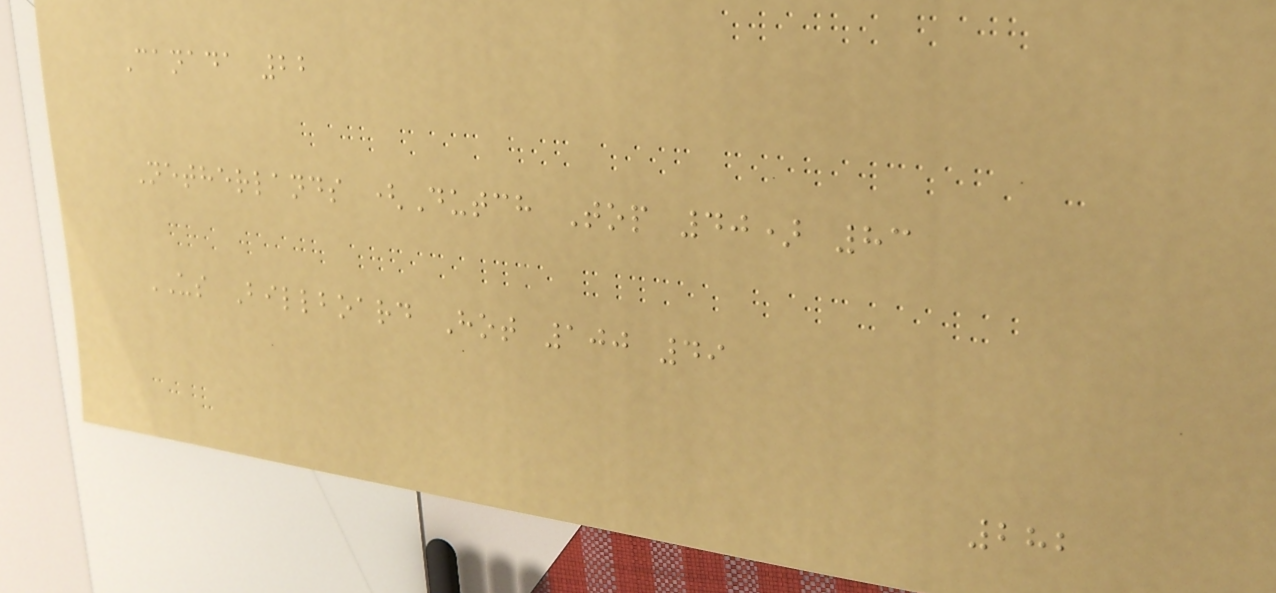Canada 22
Netherlands (Dutch Top 40) 83
US Billboard Hot 100 49
282
